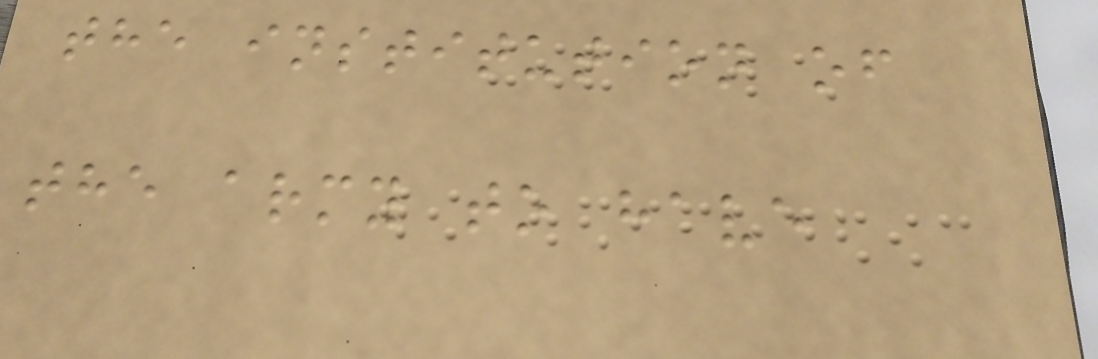the institution of
the army to have
